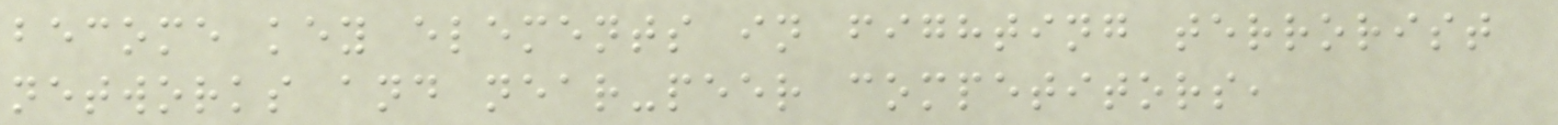become key elements in fighting terrorist
networks and near-peer competitors,
